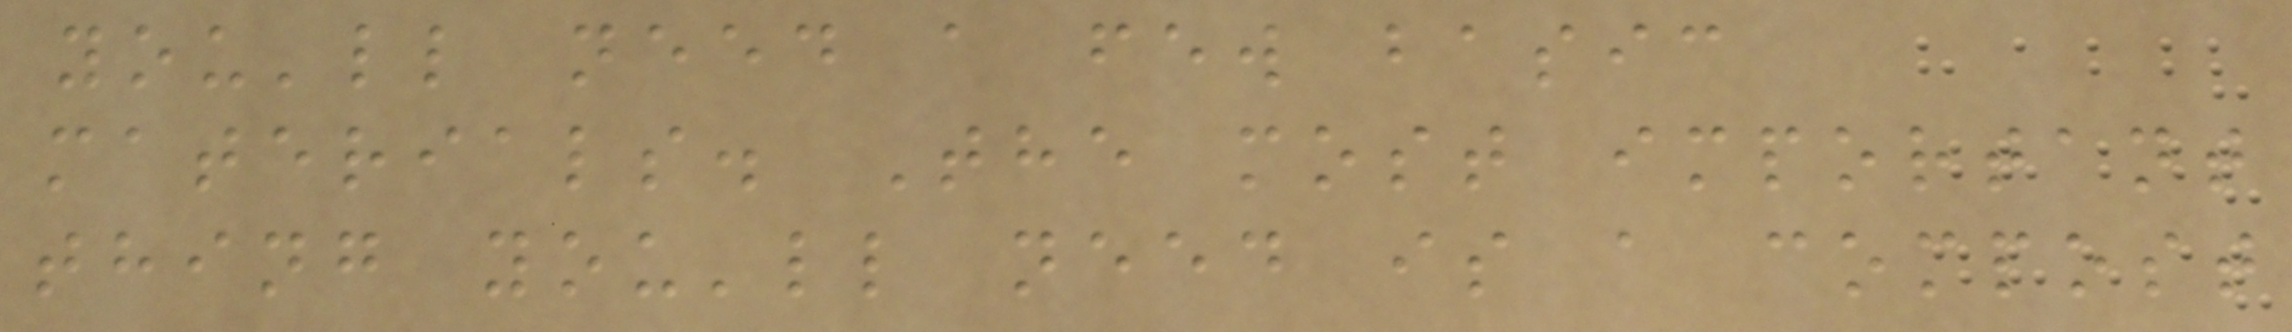you'll need a few basic
materials. The most important
thing you'll need is a compost
